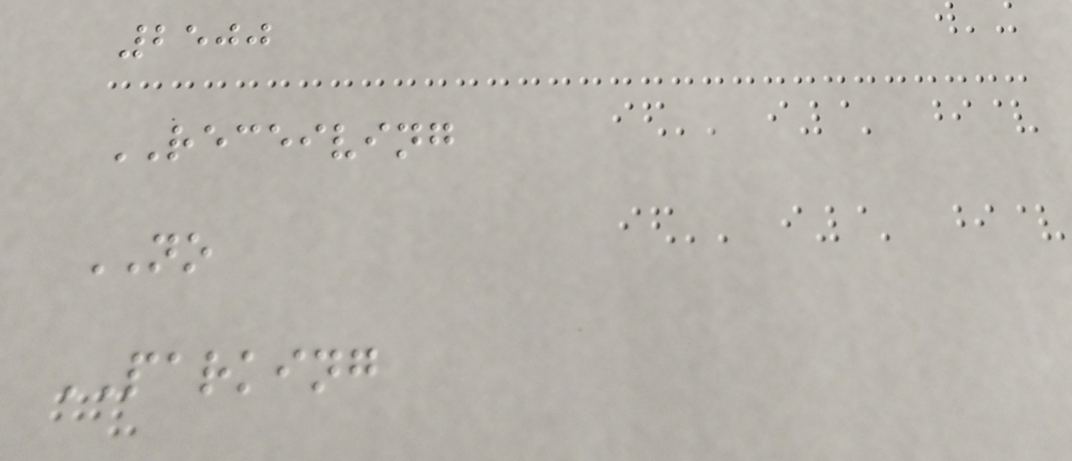2500
RECEIVING
NO
PARKING
